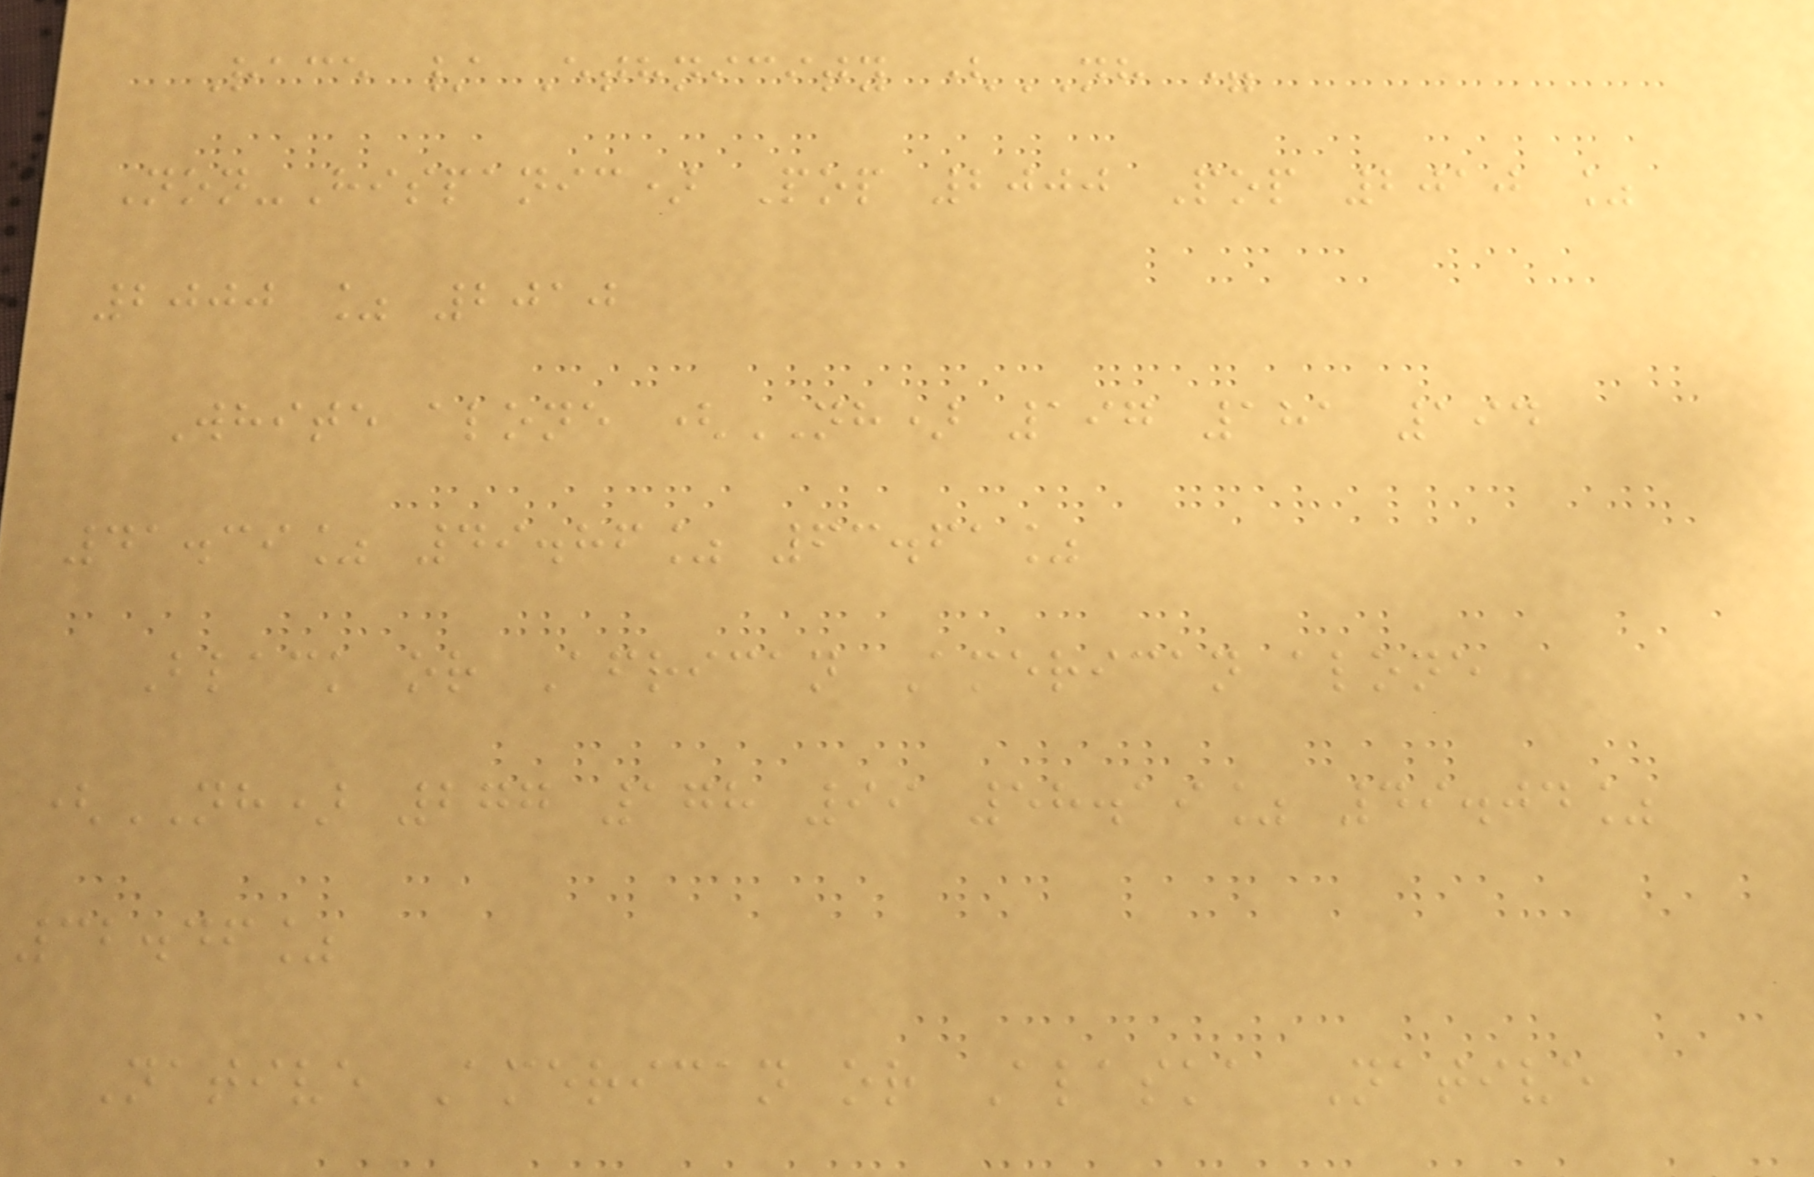Race / Ethnicity (NH =
Non-Hispanic) Pop 2000 Pop 2010 %
2000 % 2010
White alone (NH) 197 181 194
41.39% 49.86% 63.61%
Black or African American alone
(NH) 277 178 99 58.19% 49.04%
32.46%
Native American or Alaska Native
